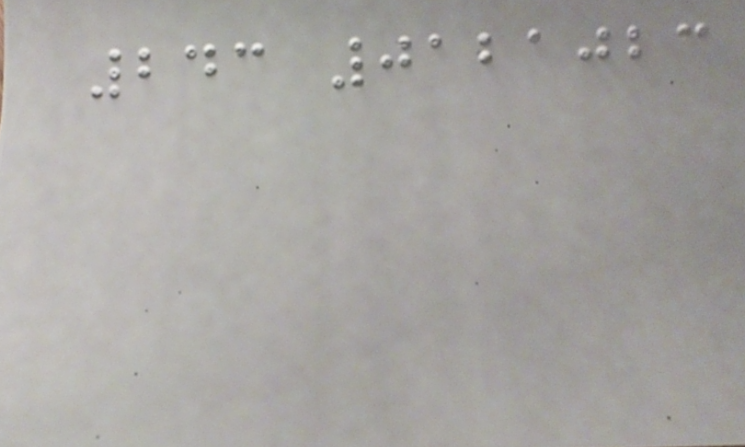243 0121023
